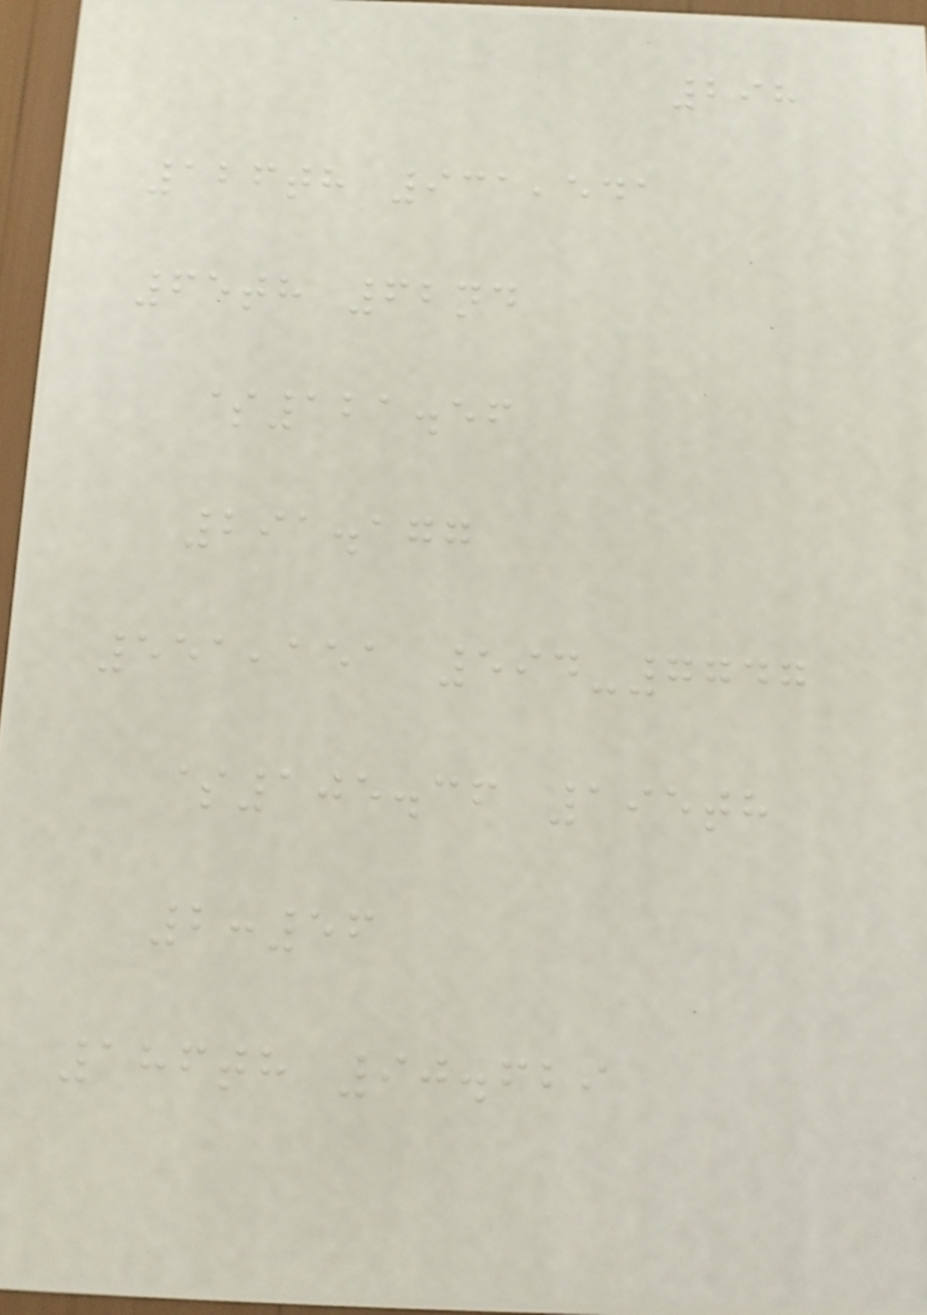298
126th 931,541
65th 62nd
$121.56
291.177
551,151 594-7747
$105.36 195th
2:56
186th 90.629
